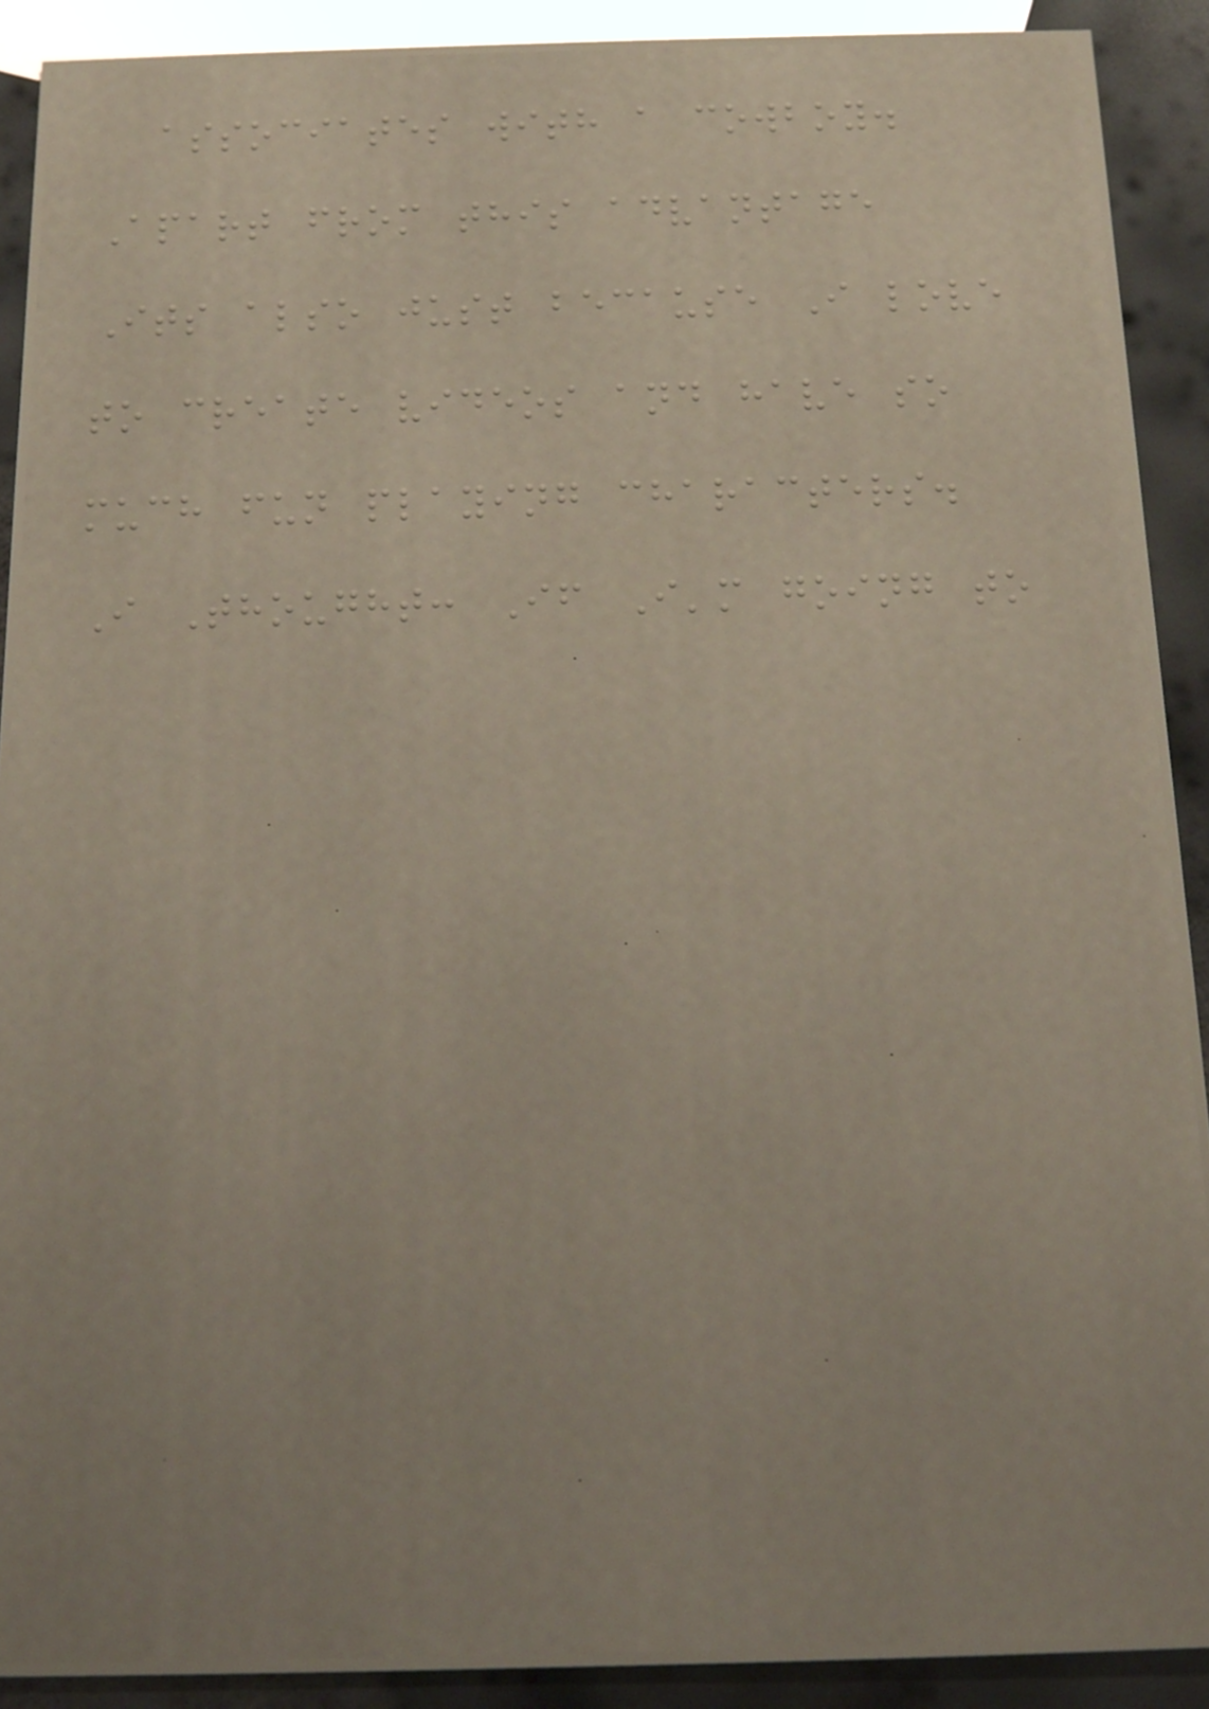associates with a cowboy.
Apart from this advantage
Its also just because I love
to create videos and have so
much fun playing characters.
I Thought: If I'm going to
